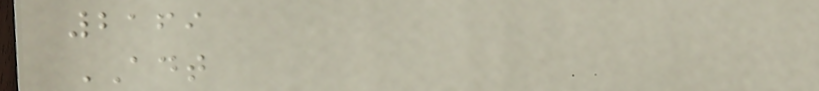2169
ADT
